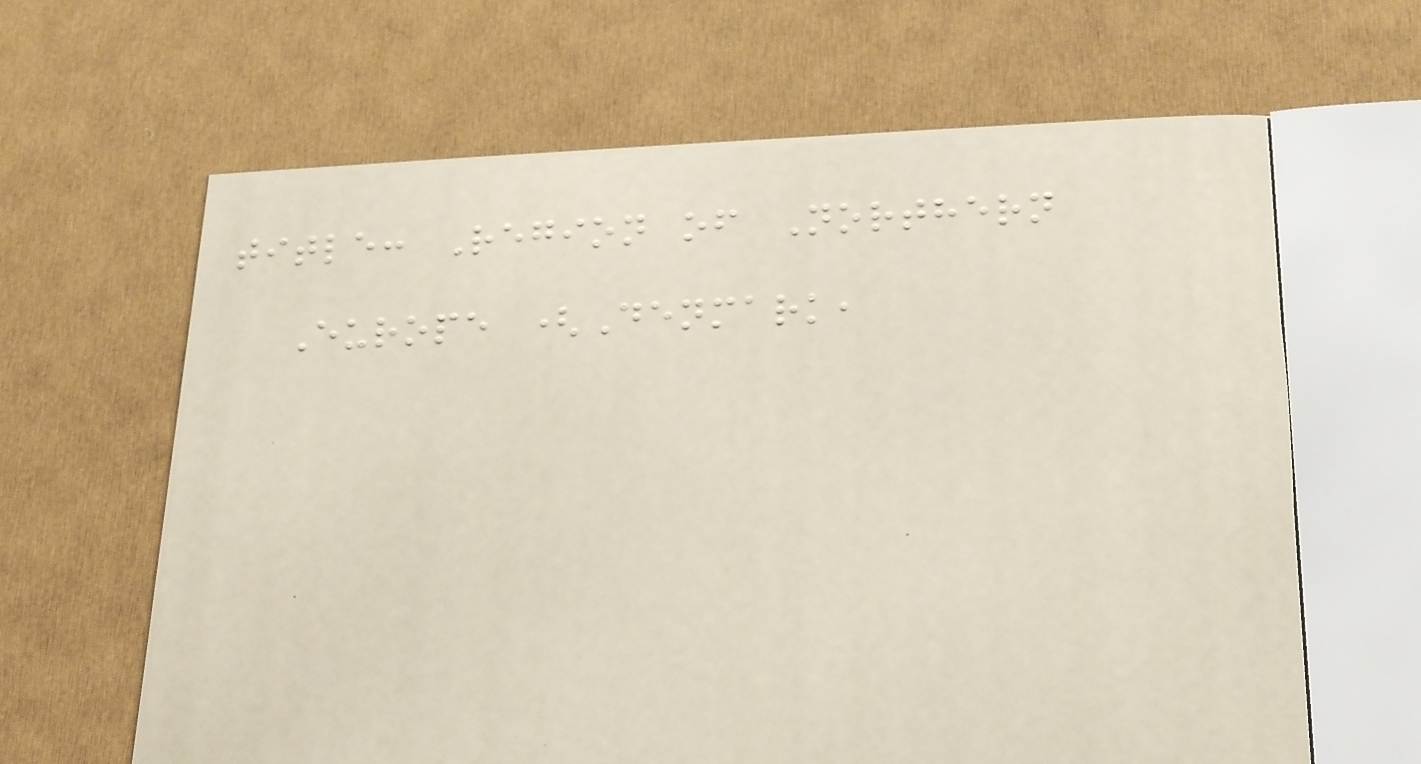title: Region of Northern
Europe (Denmark,
